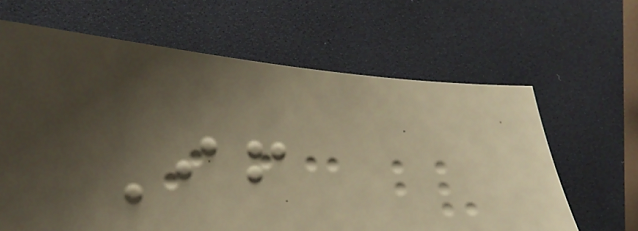If
